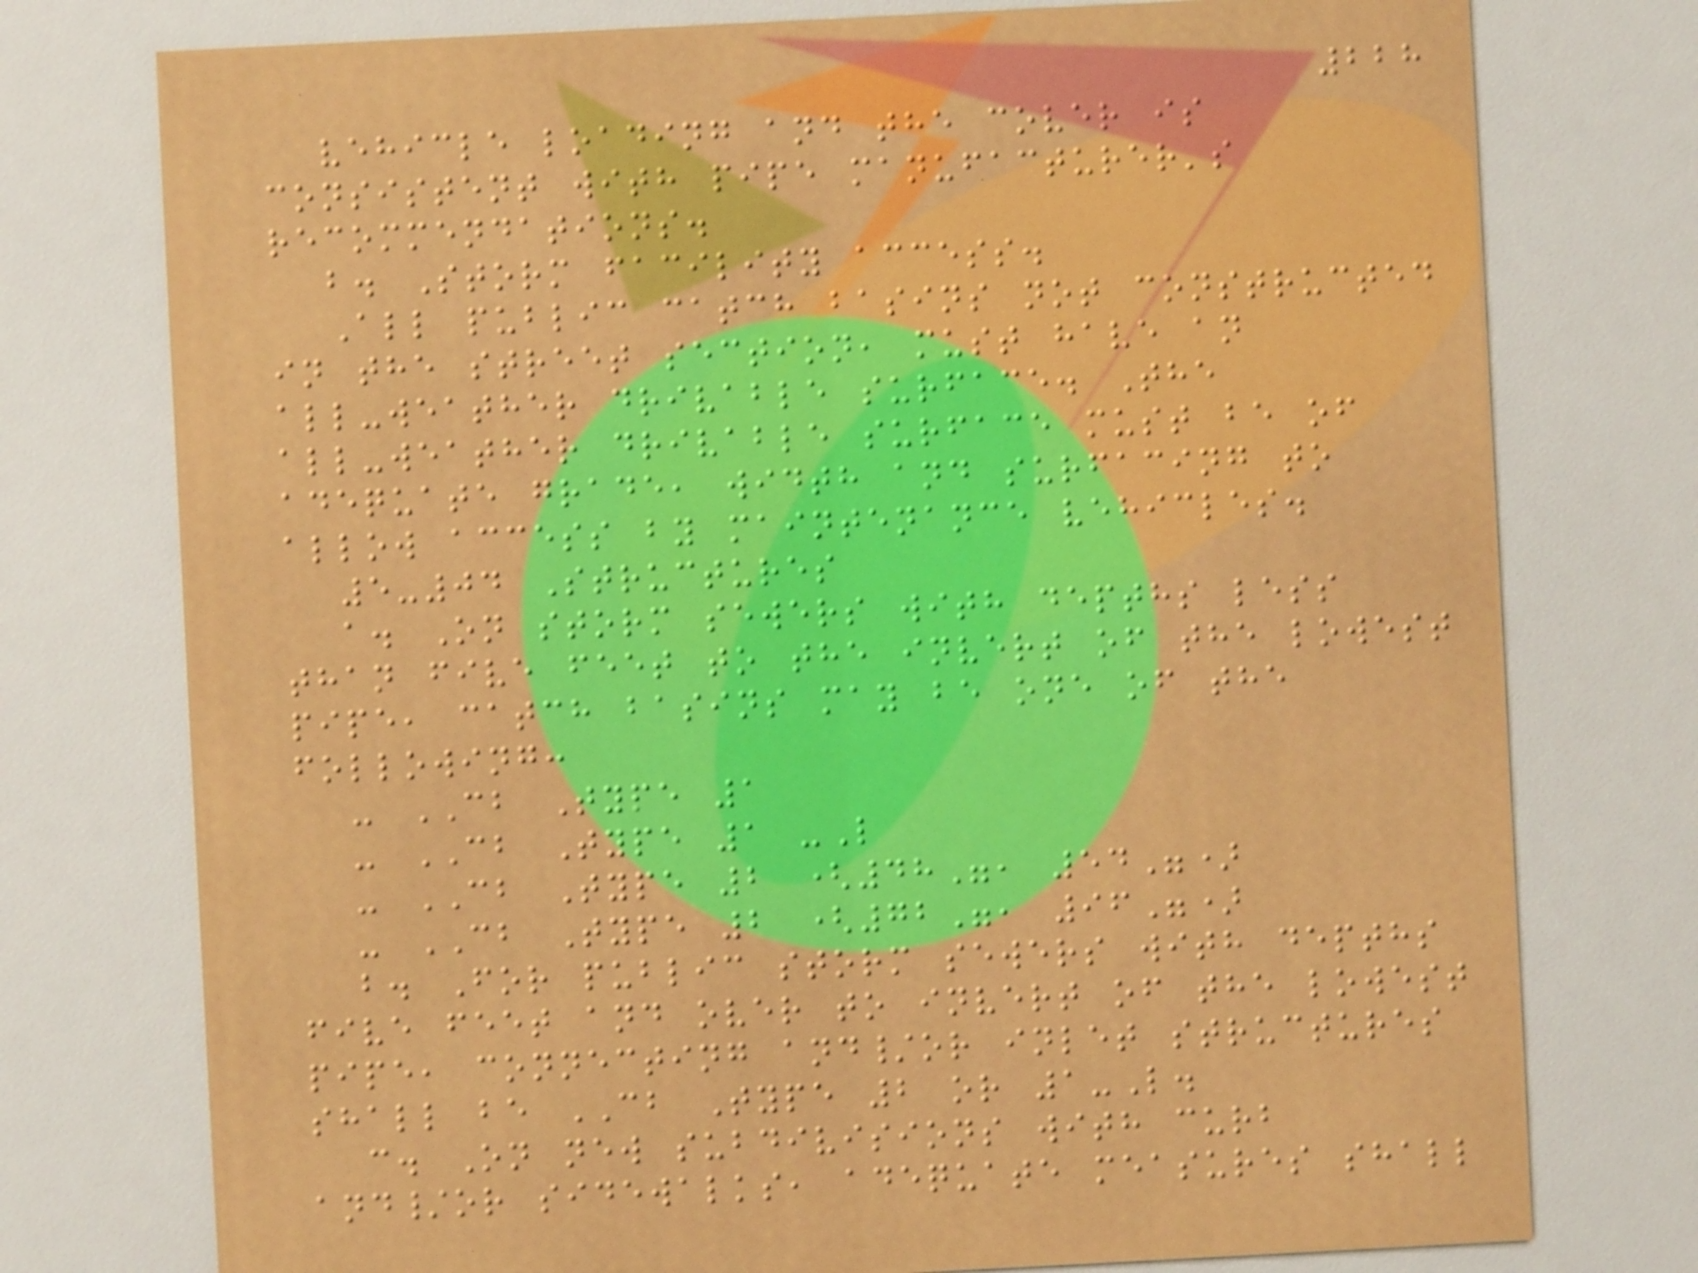228
vehicle loading and the cover is
consistent with pipe manufacturer's
recommendations.
b. Storm facility access.
All public catch basins not constructed
in the street section, must have an
all-weather drivable surface. The
all-weather drivable surface must be of
adequate grade, width and surfacing to
allow access by maintenance vehicles.
5-04 Structures
a. On storm sewers with depths less
than five feet to the invert of the lowest
pipe, catch basins may be one of the
following:
- CB Type 1
- CB Type 1 -L
- CB Type 2 (48", 54")
- CB Type 2 (72", 96")
b. For public storm sewers with depths
five feet and over to invert of the lowest
pipe, connecting and/or inlet structures
shall be CB Type 2 or 1-L.
c. On new subdivisions with curb
and/or sidewalks, adequate measures shall
